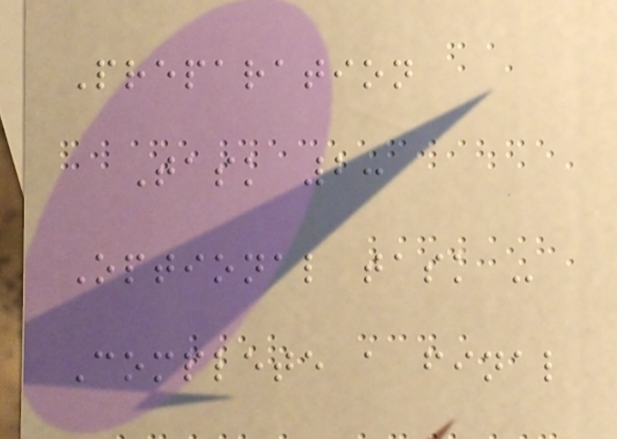Preparation
Task 2:
Optional task -
Complete a final
